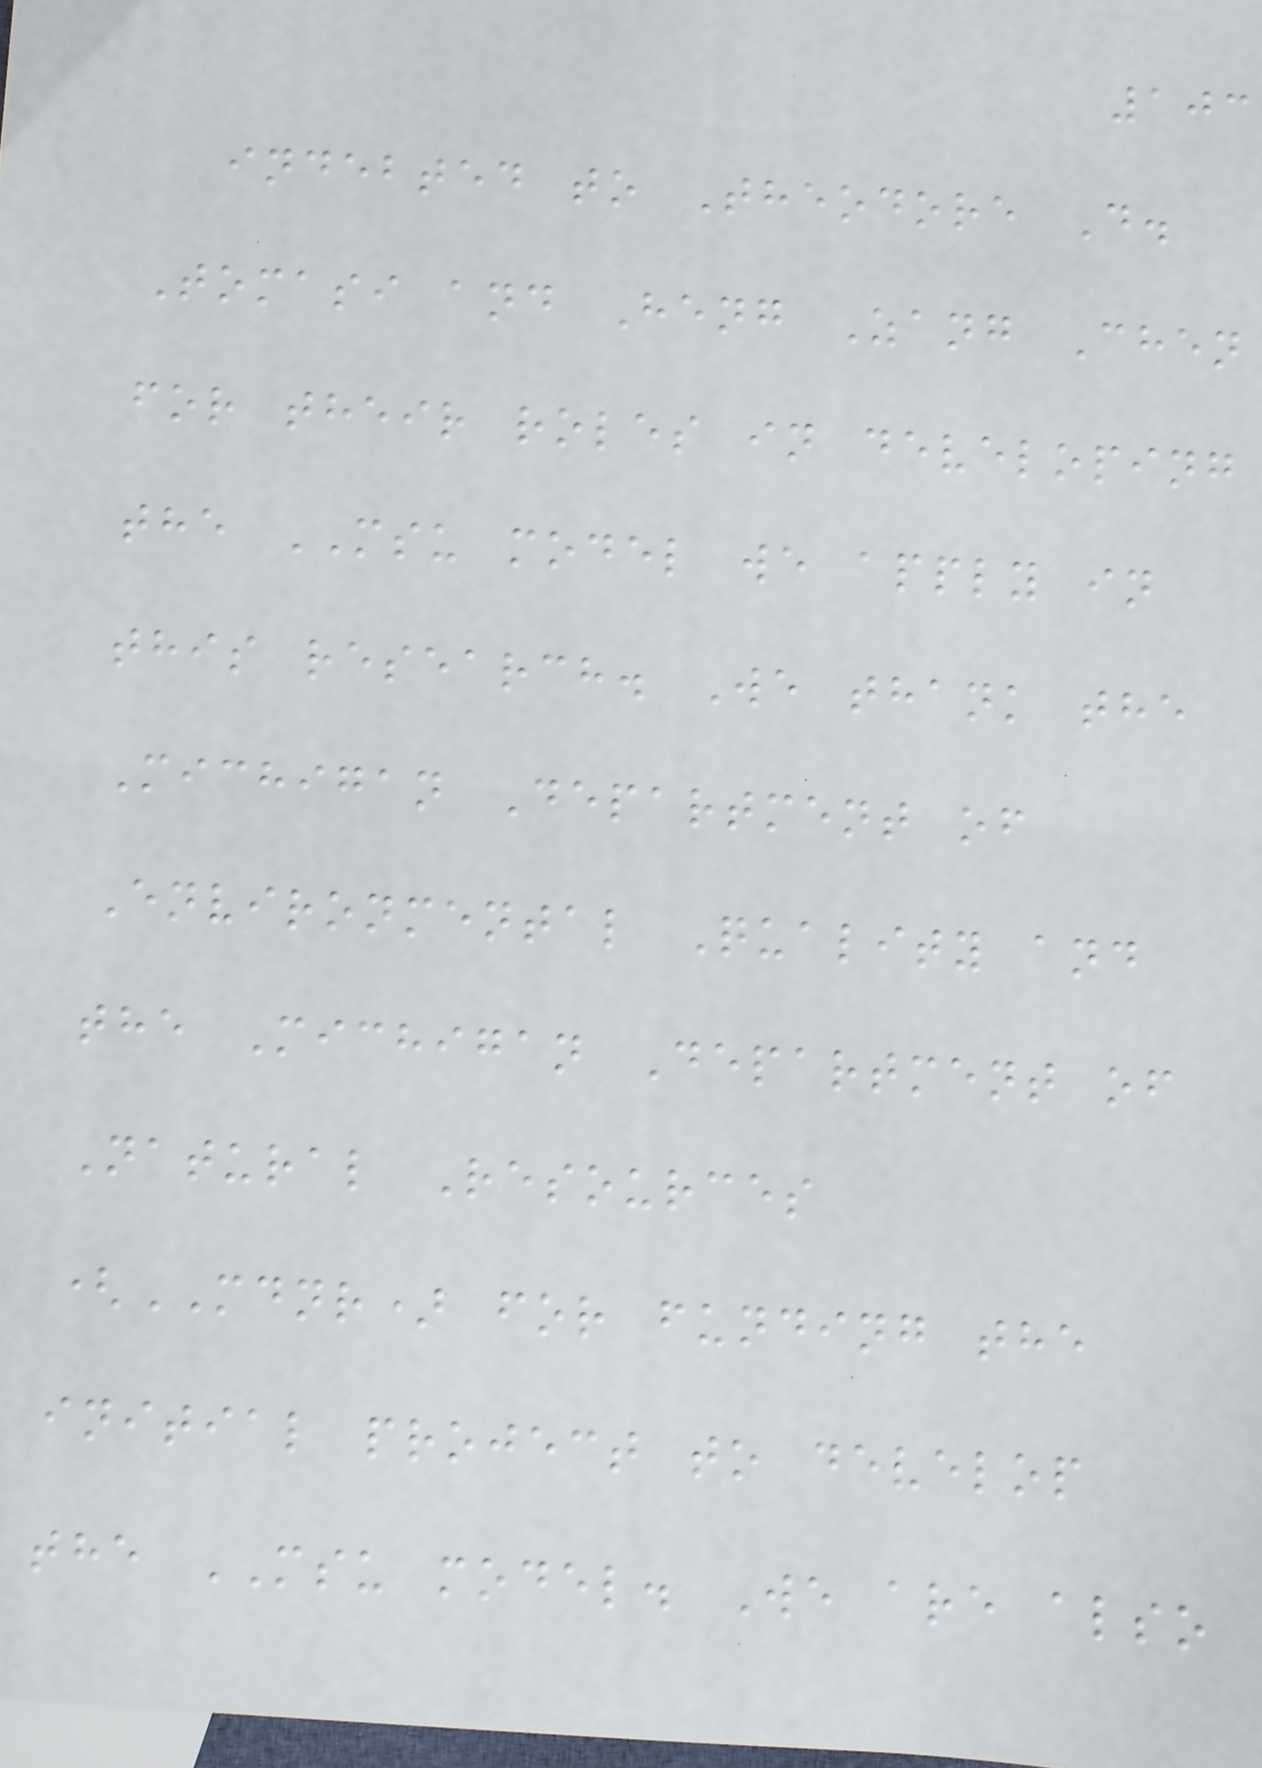103
indebted to Theodore D.
Tomasi and Heng Zang Chen
for their roles in developing
the MSU model we apply in
this research. We thank the
Michigan Department of
Environmental Quality and
the Michigan Department of
Natural Resources
(MDNR) for funding the
initial project to develop
the MSU model. We are also
